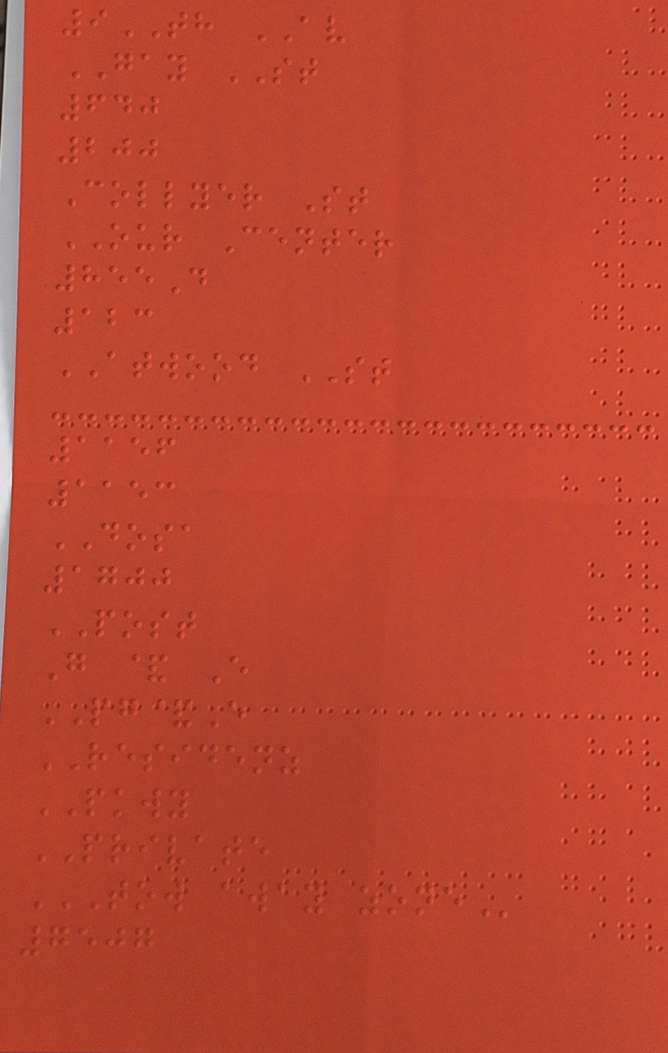9TH AV
GAY ST
640
200
Collyer St
OUR Center
855D
123
ATWOOD ST
1156
1153
DOSA
1700
POST
G & E
PG&E
RESIDENZ
PKWY
PRIVATE
TOW AWAY ZONE
7507
